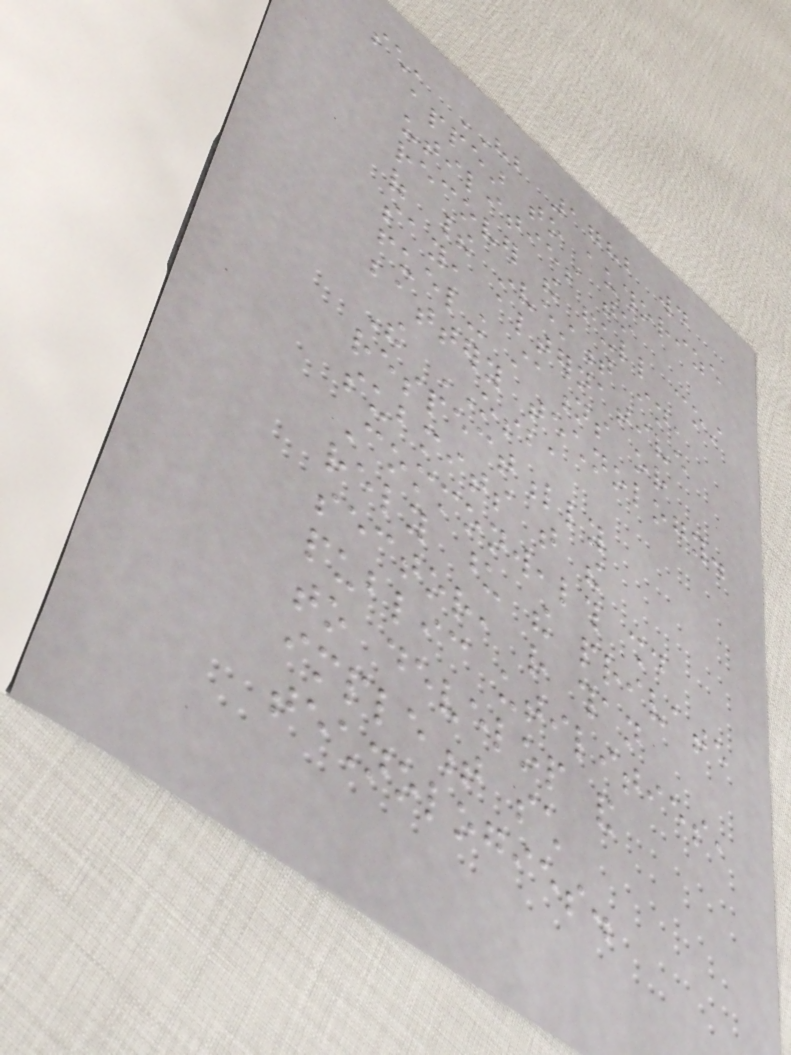such, HB 1782 would
appear to authorize
utilities to
recover the full cost
of their investment in,
say, alternative
fueling stations or
battery technology.
The OSBA
respectfully
submits that the
Commonwealth should
rely upon the private
sector, rather than
public utilities,
to develop and
implement such
technologies.
